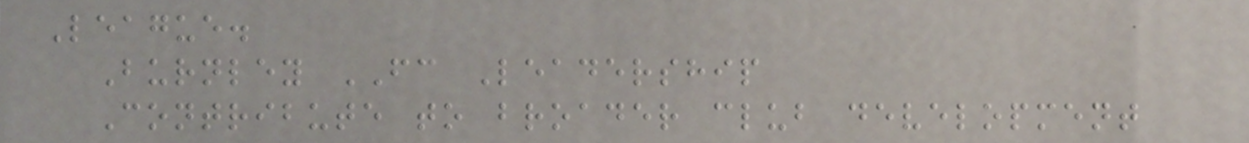League.
Burnley FC Leadership
Contribute to broader club development
